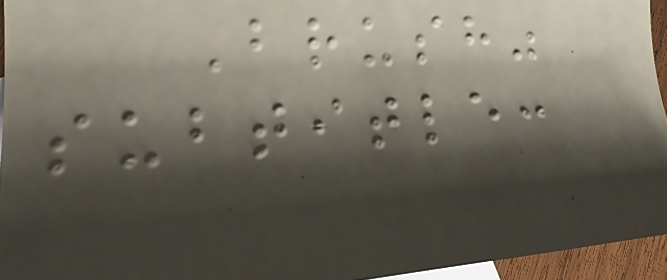Brush"
subtitle:
